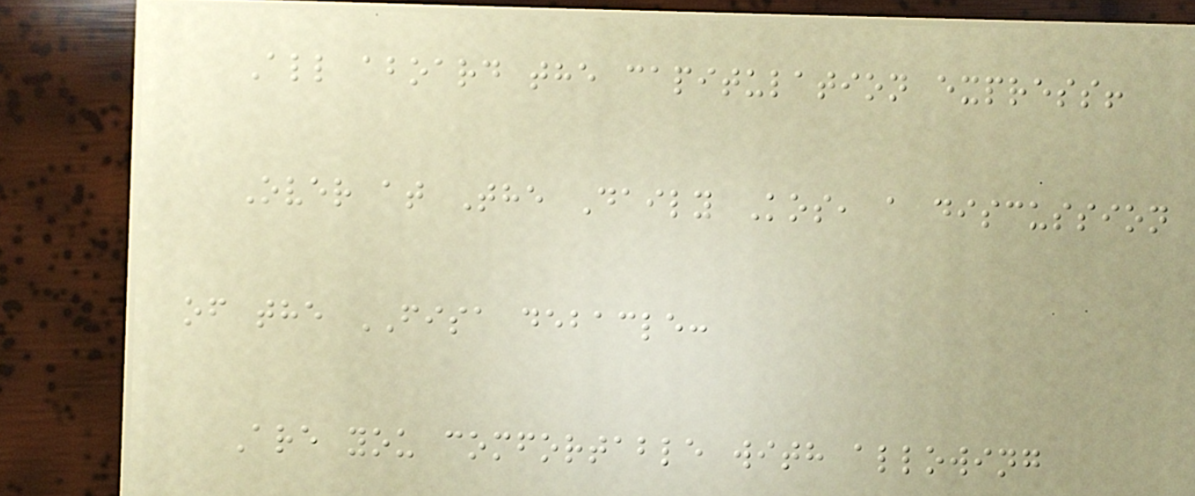All aboard the capitulation express!
Over at The Daily Kos, a discussion
of the FISA debacle:
Are you comfortable with allowing
